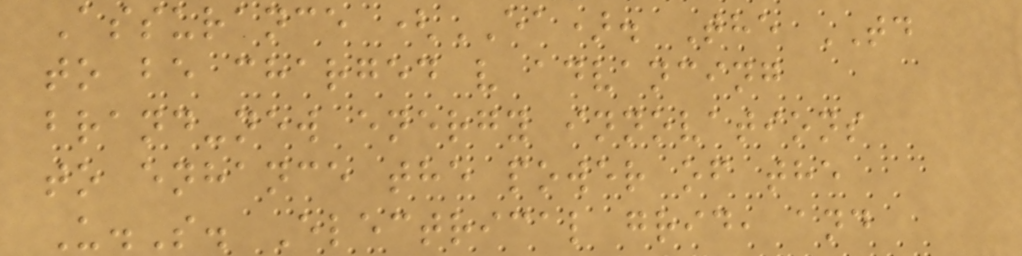Assurance (EA). The TD
to be charged v advancing
brand-new energy innovations
to enhance the power of the
U.S. Electrical grid, and
